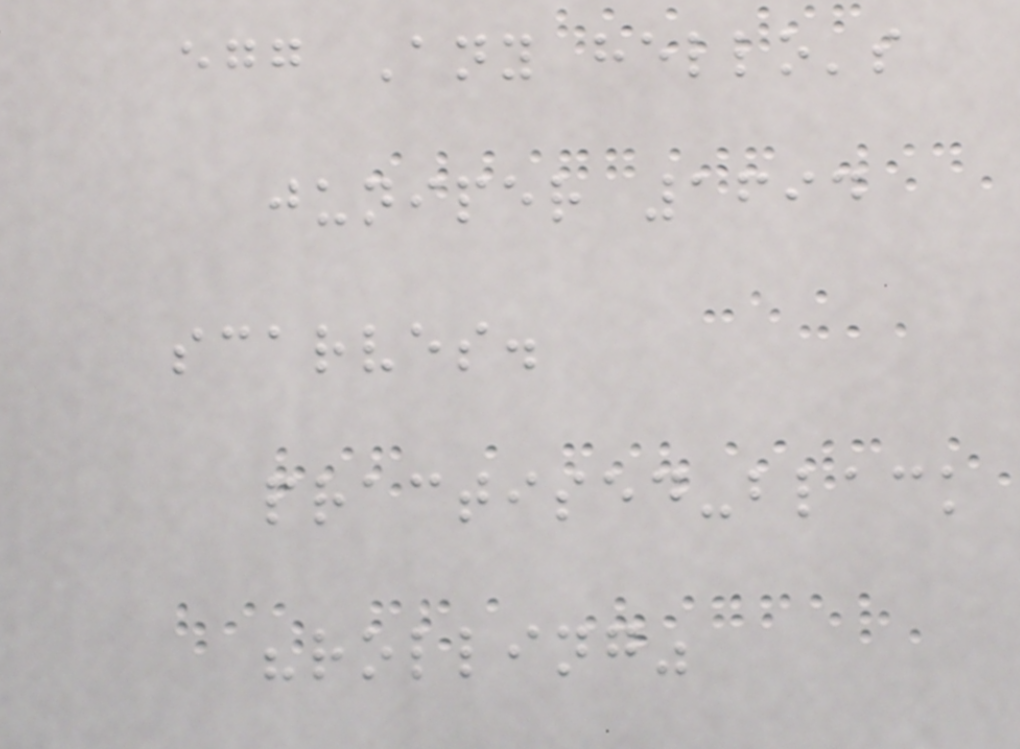egg Any hello's
juniper 1694
scarves.
practised-black
"rolling"
